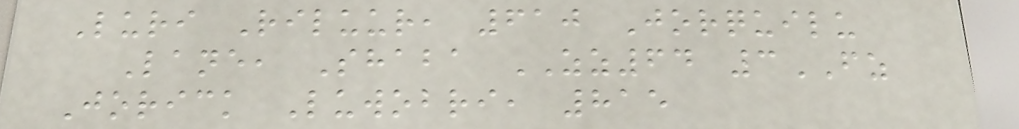Luri Riluur, 610 Jorquilu
Lane, Shaba ZZ64 3FZ
Jorick Luwobri, 815
